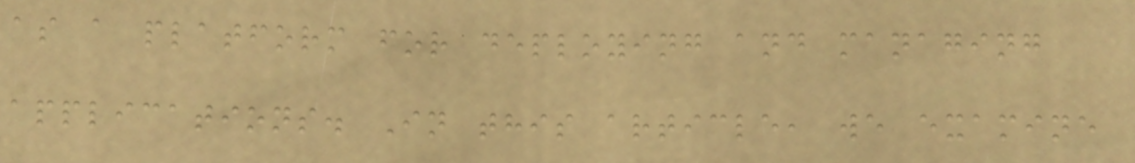as a platform for deploying and managing
applications. In this article, we examine
